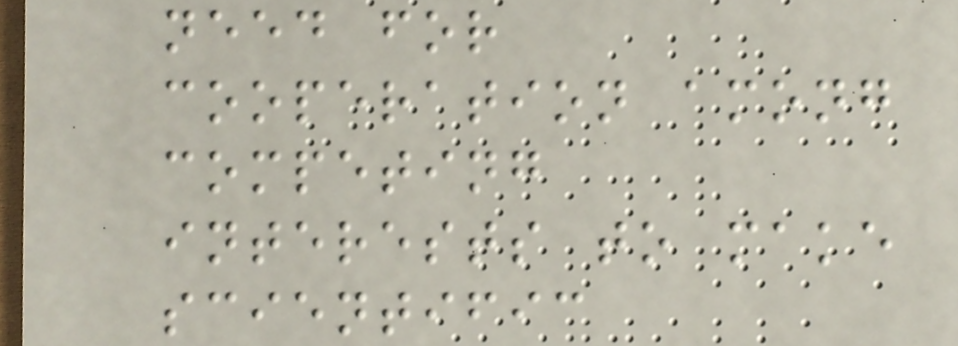need for
cooperation among
competing
interests to make
scientific
